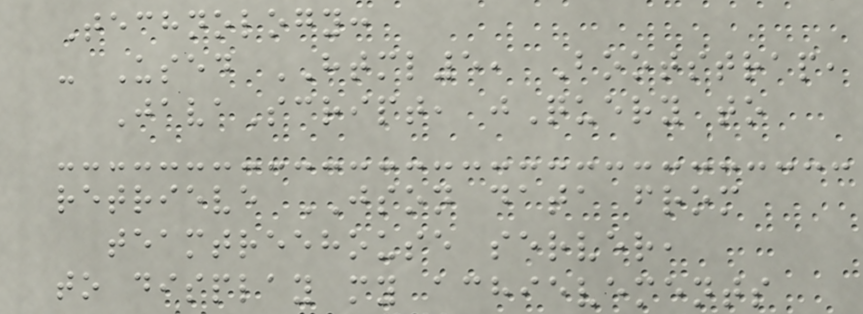Technology:
- Used HTML5, Bootstrap,
JavaScript, jQuery to
retrieve JSON data from
teamtreehouse server,
to display my achievements
